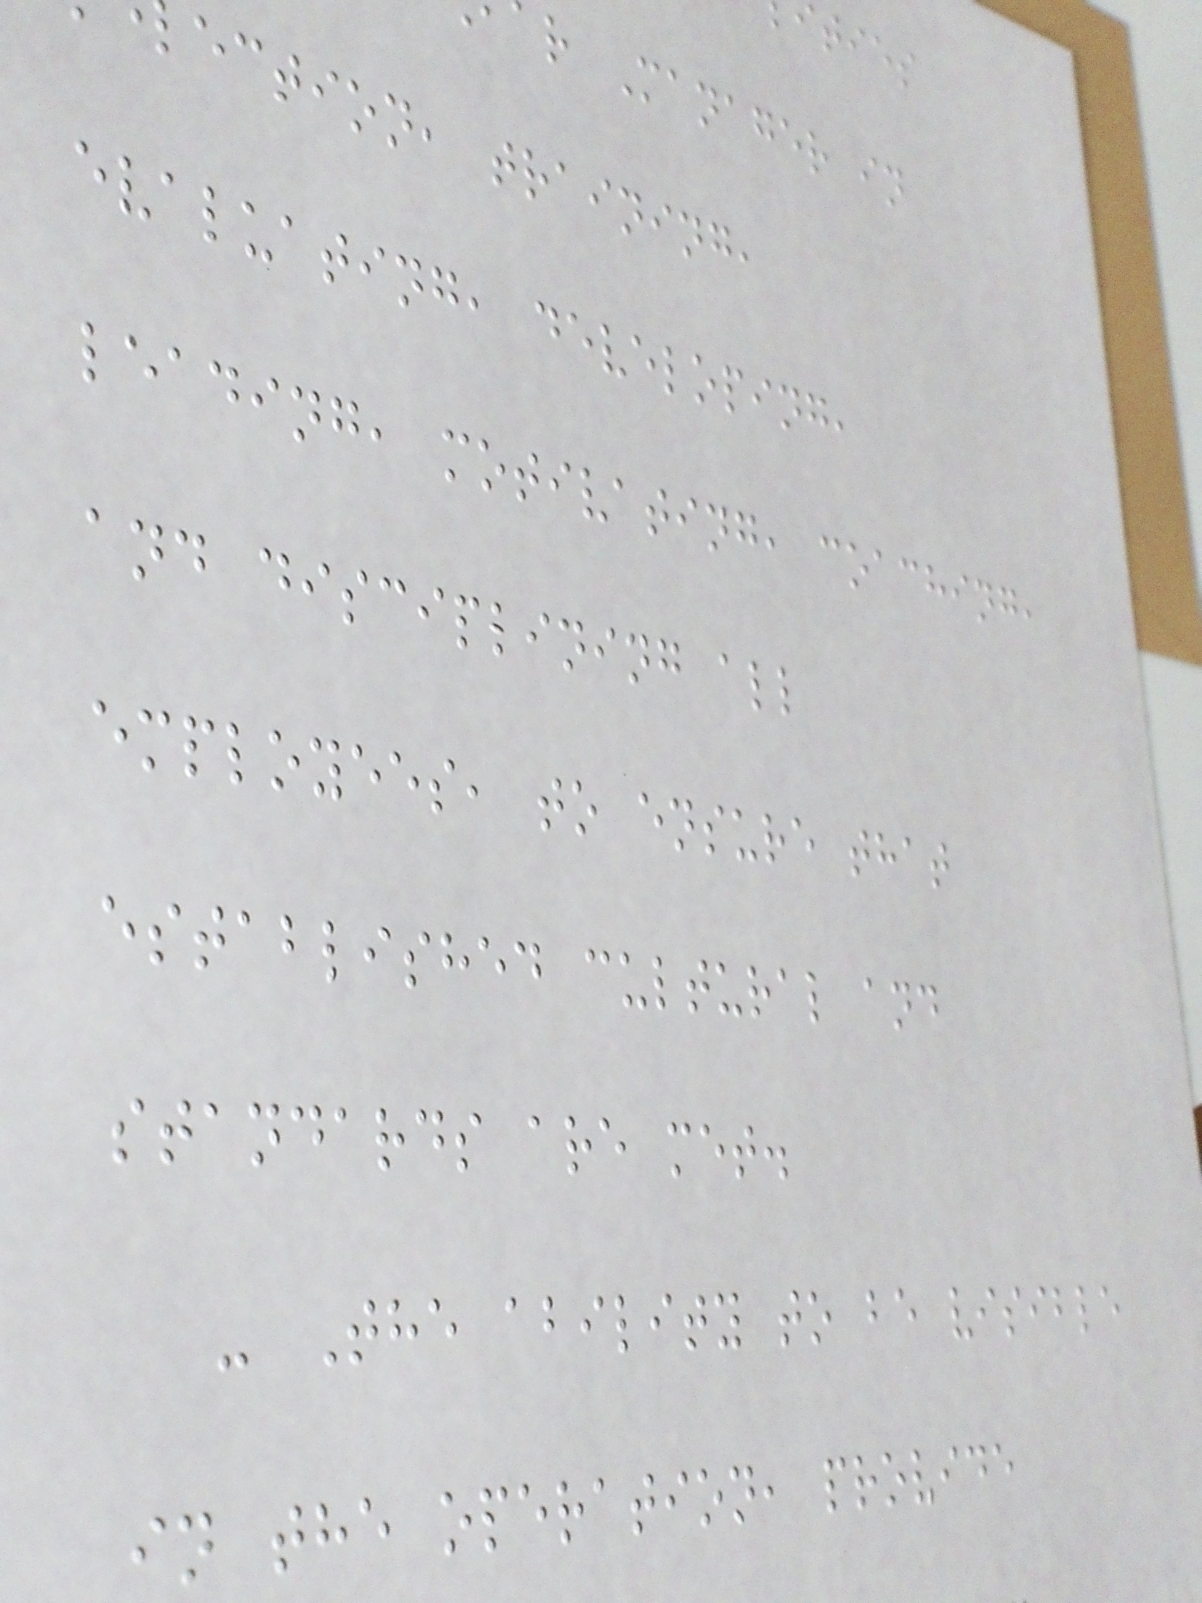r Manager in
ection, training,
evaluating, developing,
leading, motivating, coaching,
and disciplining all
employees, to ensure that
established cultural and
standards are met.
- The ability to be visible
in the operation, provide
